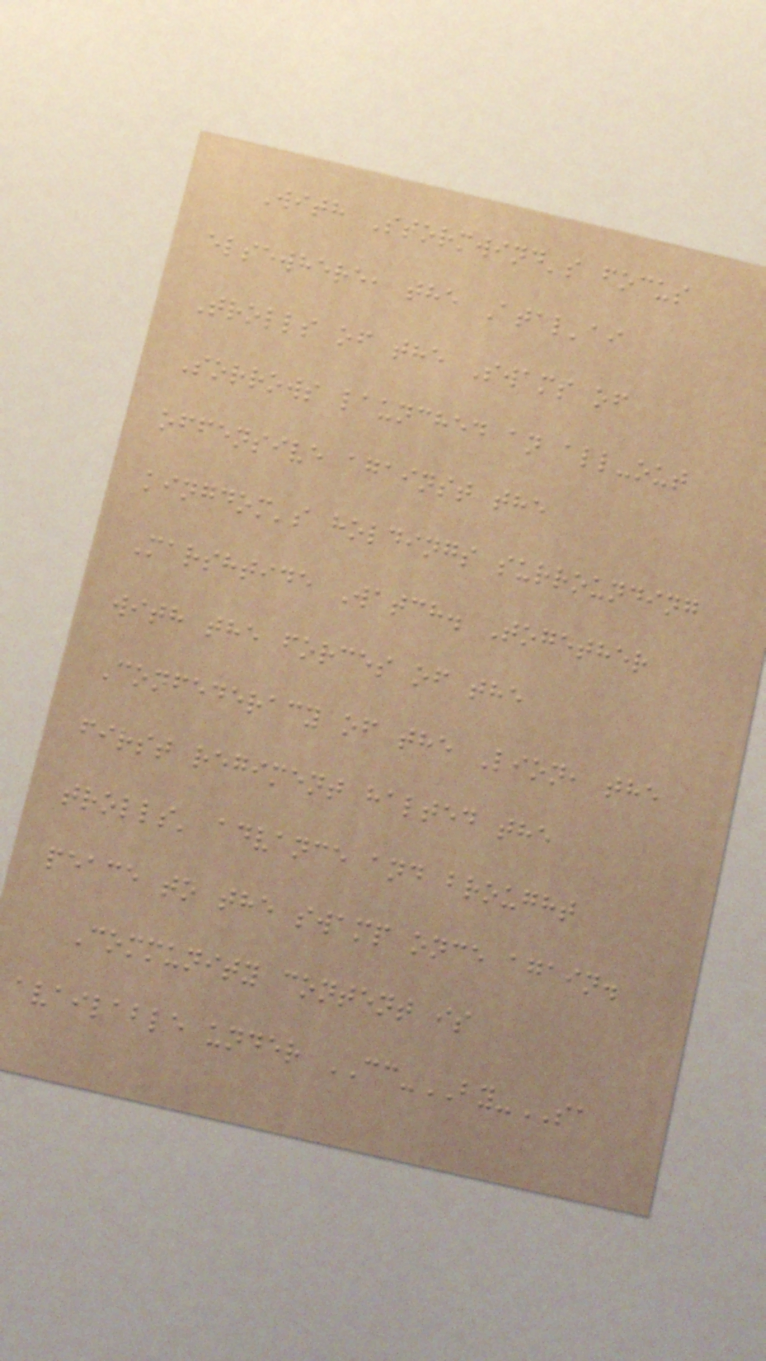With Stormwind's focus
elsewhere, the Atal'ai
Trolls of the Swamp of
Sorrows launched an all-out
offensive against the
kingdom's holdings surrounding
Marshtide Watch. Together
with the forces of the
Confederacy of the Lion, the
first regiment halted the
trolls' advance and brought
peace to the swamp once again.
Community content is
available under CC-BY-SA
